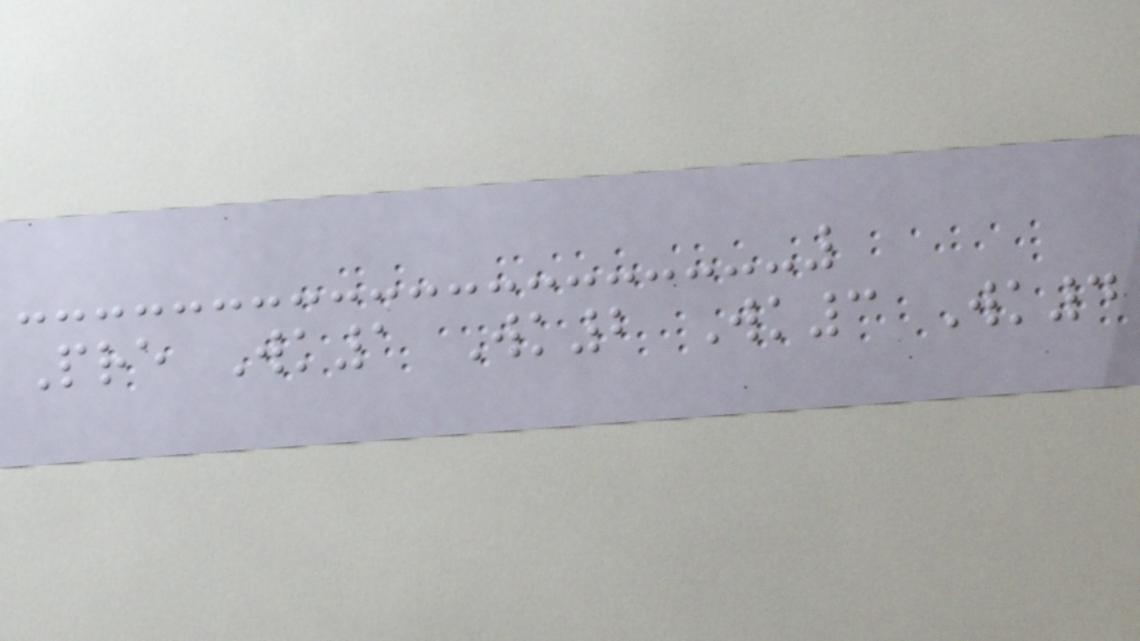Pre Wk1 Wk2 Wk3 Wk4
